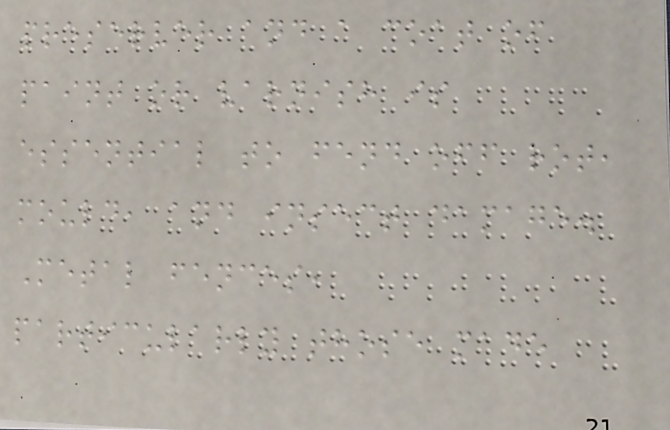preserver and a coat of
paint or varnish is
essential to fend off rot,
mould, and insect damage.
Metal fences,
particularly those made
